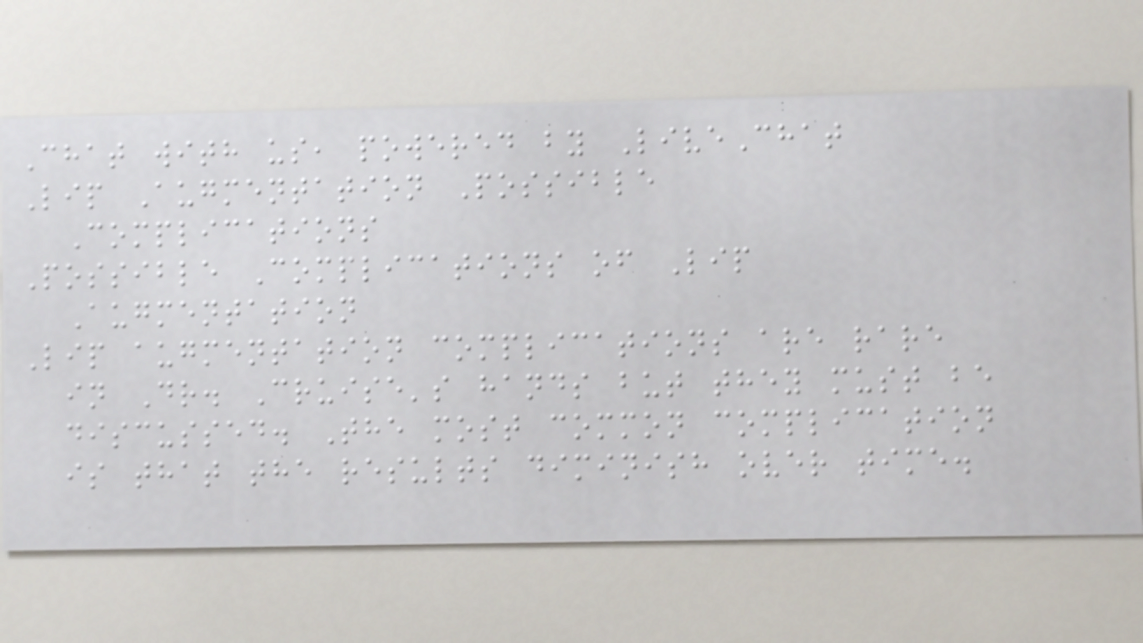Chat with us, powered by LiveChat
Lip Augmentation Possible
Complications
Possible Complications of Lip
Augmentation
Lip augmentation complications are rare
in Dr. Cruise's hands but they must be
discussed. The most common complication
is that the results diminish over time.
